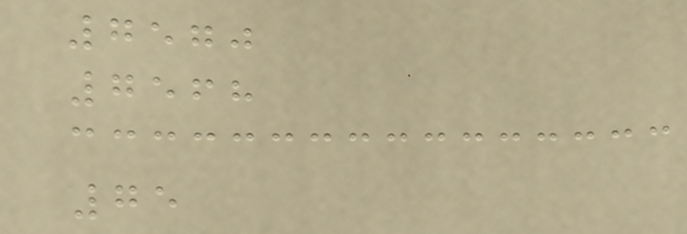7570
7568
75
